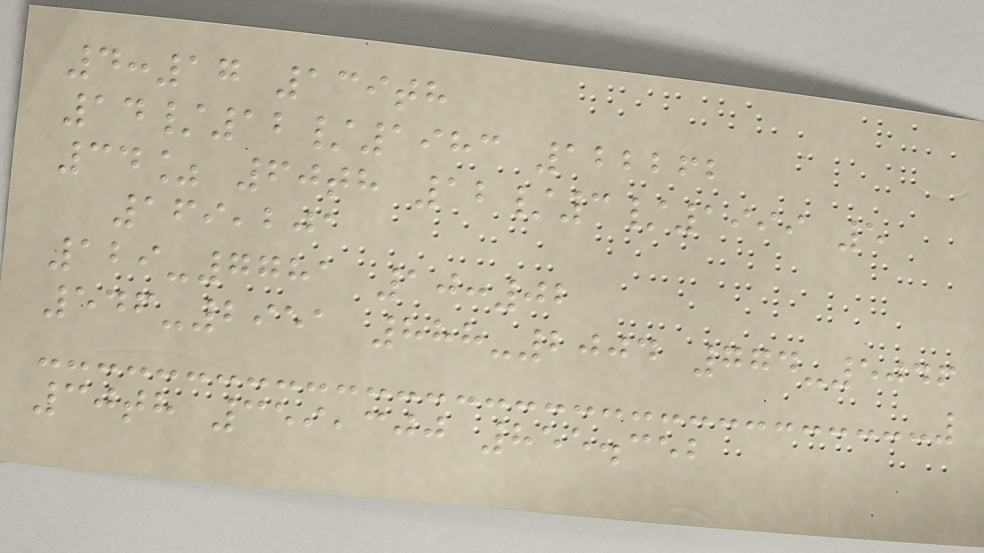4:17 139th
14/12/1983 122262
34% 60th 12/3/1999 5
169,201
129-7781 10:02
546-2951 888-2004 774-5046
30th 359,300 855.352
